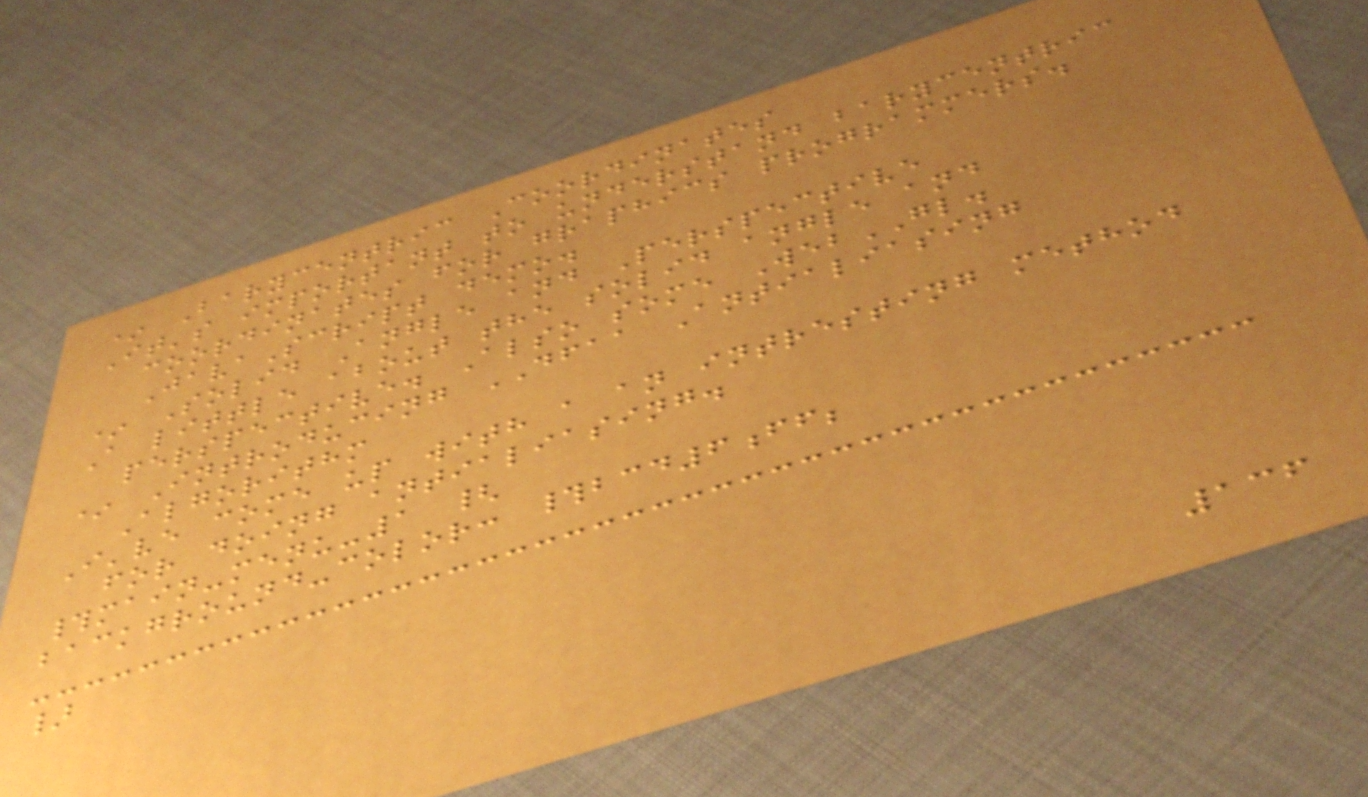* Barycentric Coordinates
It's important to understand barycentric
coordinates for graphics programmers.
JavaScript demo.
* Solid Angle and Perspective
A little about the solid angle and
perspective. Also some WebGL.
* Introducing DFAA Antialiasing
Algorithm
I've come up with a an intresting method
for doing antialiasing.
#main-menu-1 {
background-color: #bcd6ff;
}
136
